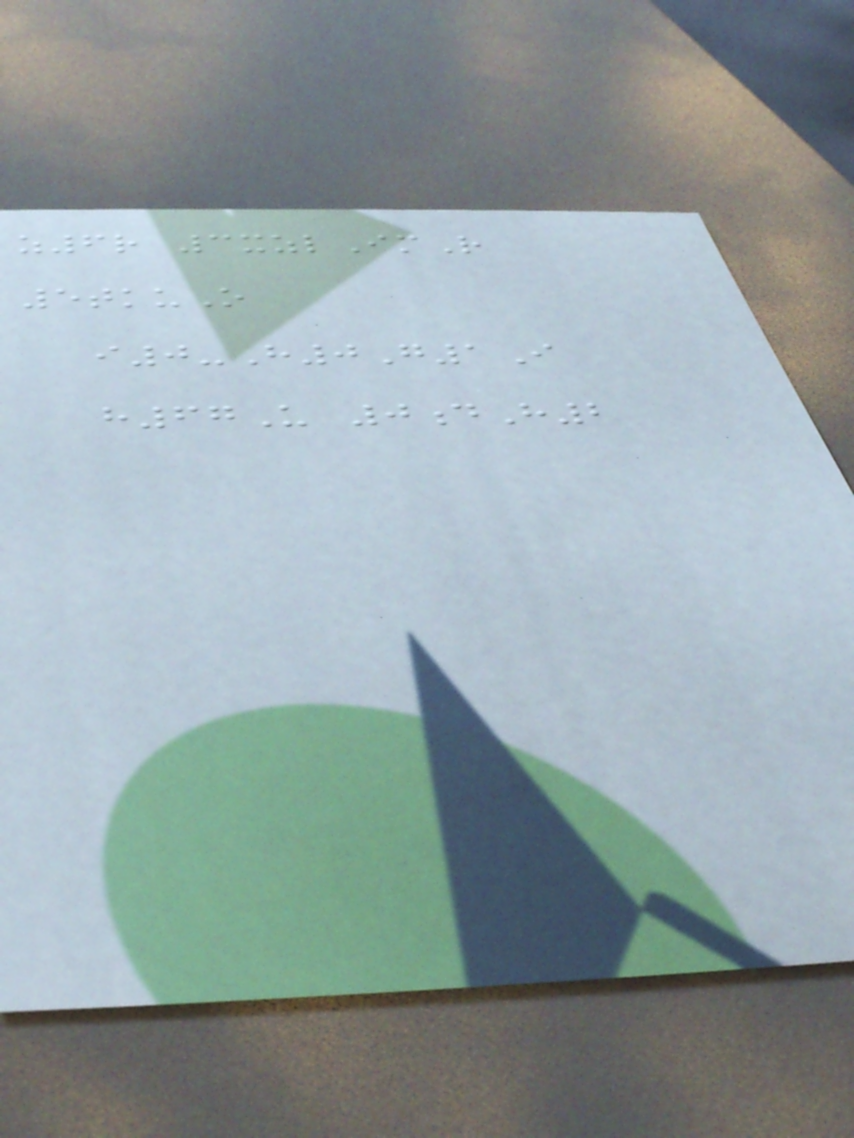z6r 3xzlImR
5tkuO
i0-H0G1I
h67U 0dH2
